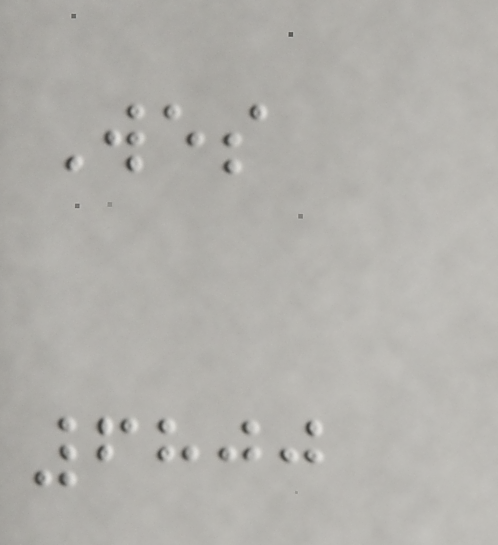Wes
6800
